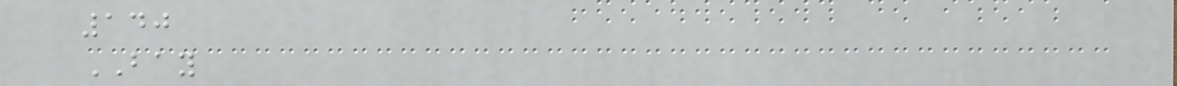140
BAY
